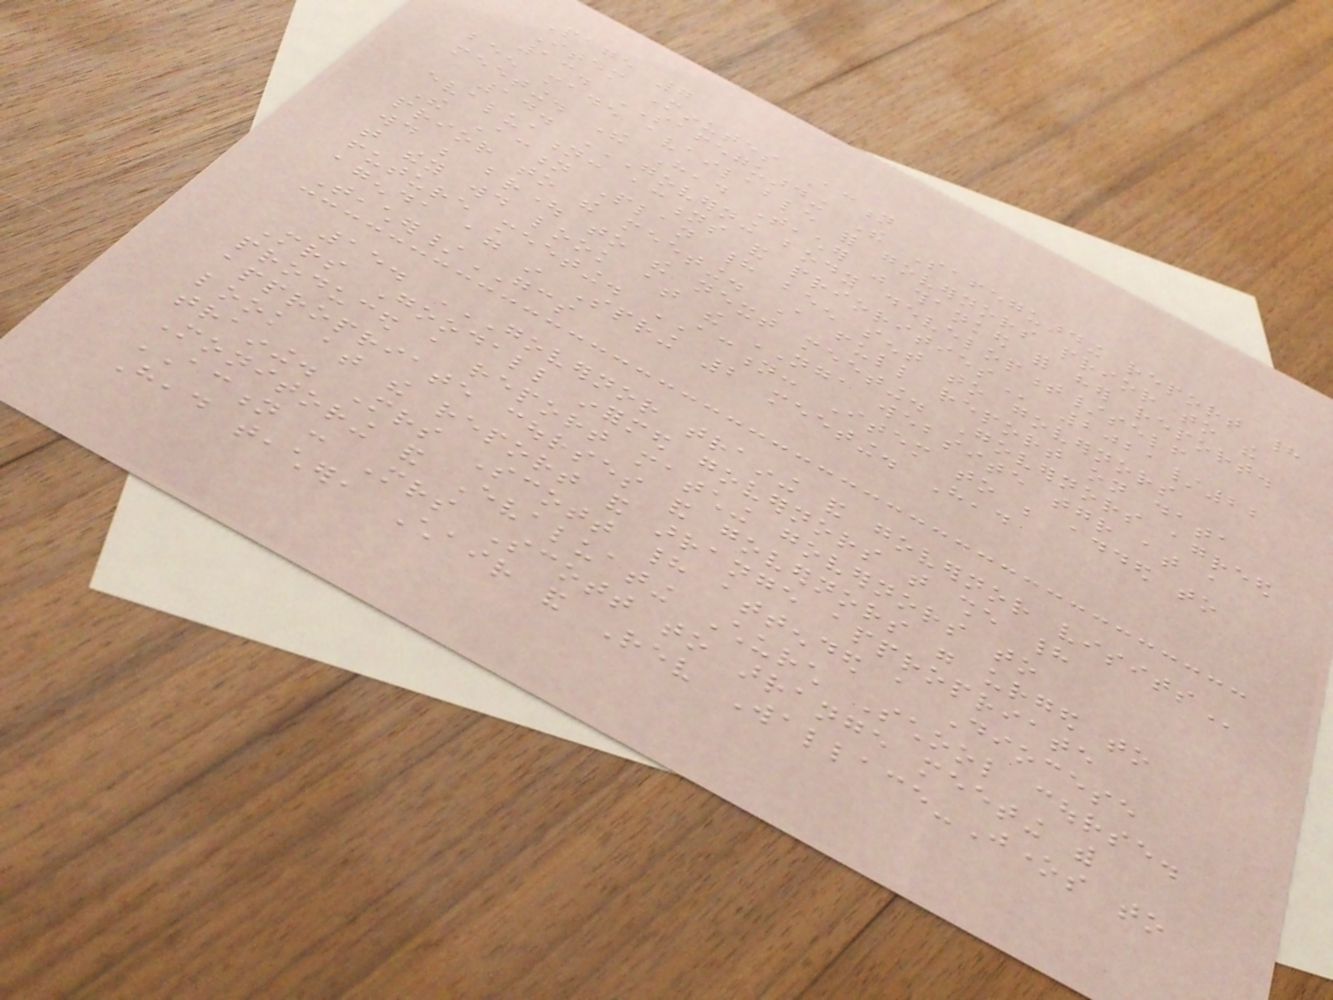Page 7
Item Minutes Action
13. SAFEGUARDING The Safeguarding report had
been made available for governors prior to the
meeting. The Head Teacher was thanked for her report.
14. GOVERNING BODY DEVELOPMENT/SELF
EVALUATION: ACTIONS AND PRIORITIES 2021/22
The Action Plan had been sent to governors
prior to the meeting. A full report on data
would be brought to the next meeting. Governors agreed
that they would look at the NGA website together at a
future meeting. ACTION: Item to be added to
agenda again in Spring 2 meeting. Head
Teacher/GCS
15. GOVERNOR TRAINING AND GOVERNOR VISITS
Mrs Goodall informed governors that she had
produced a report matching governors to
appropriate courses and governors were urged to
look at the report and arrange appropriate
training. Mrs Scott had attended a Diocese
Monitoring and Evaluating Church School course.
ACTION : Mrs Scott to arrange meeting with
Head teacher, Chair and Rev Wallace-Jones to
